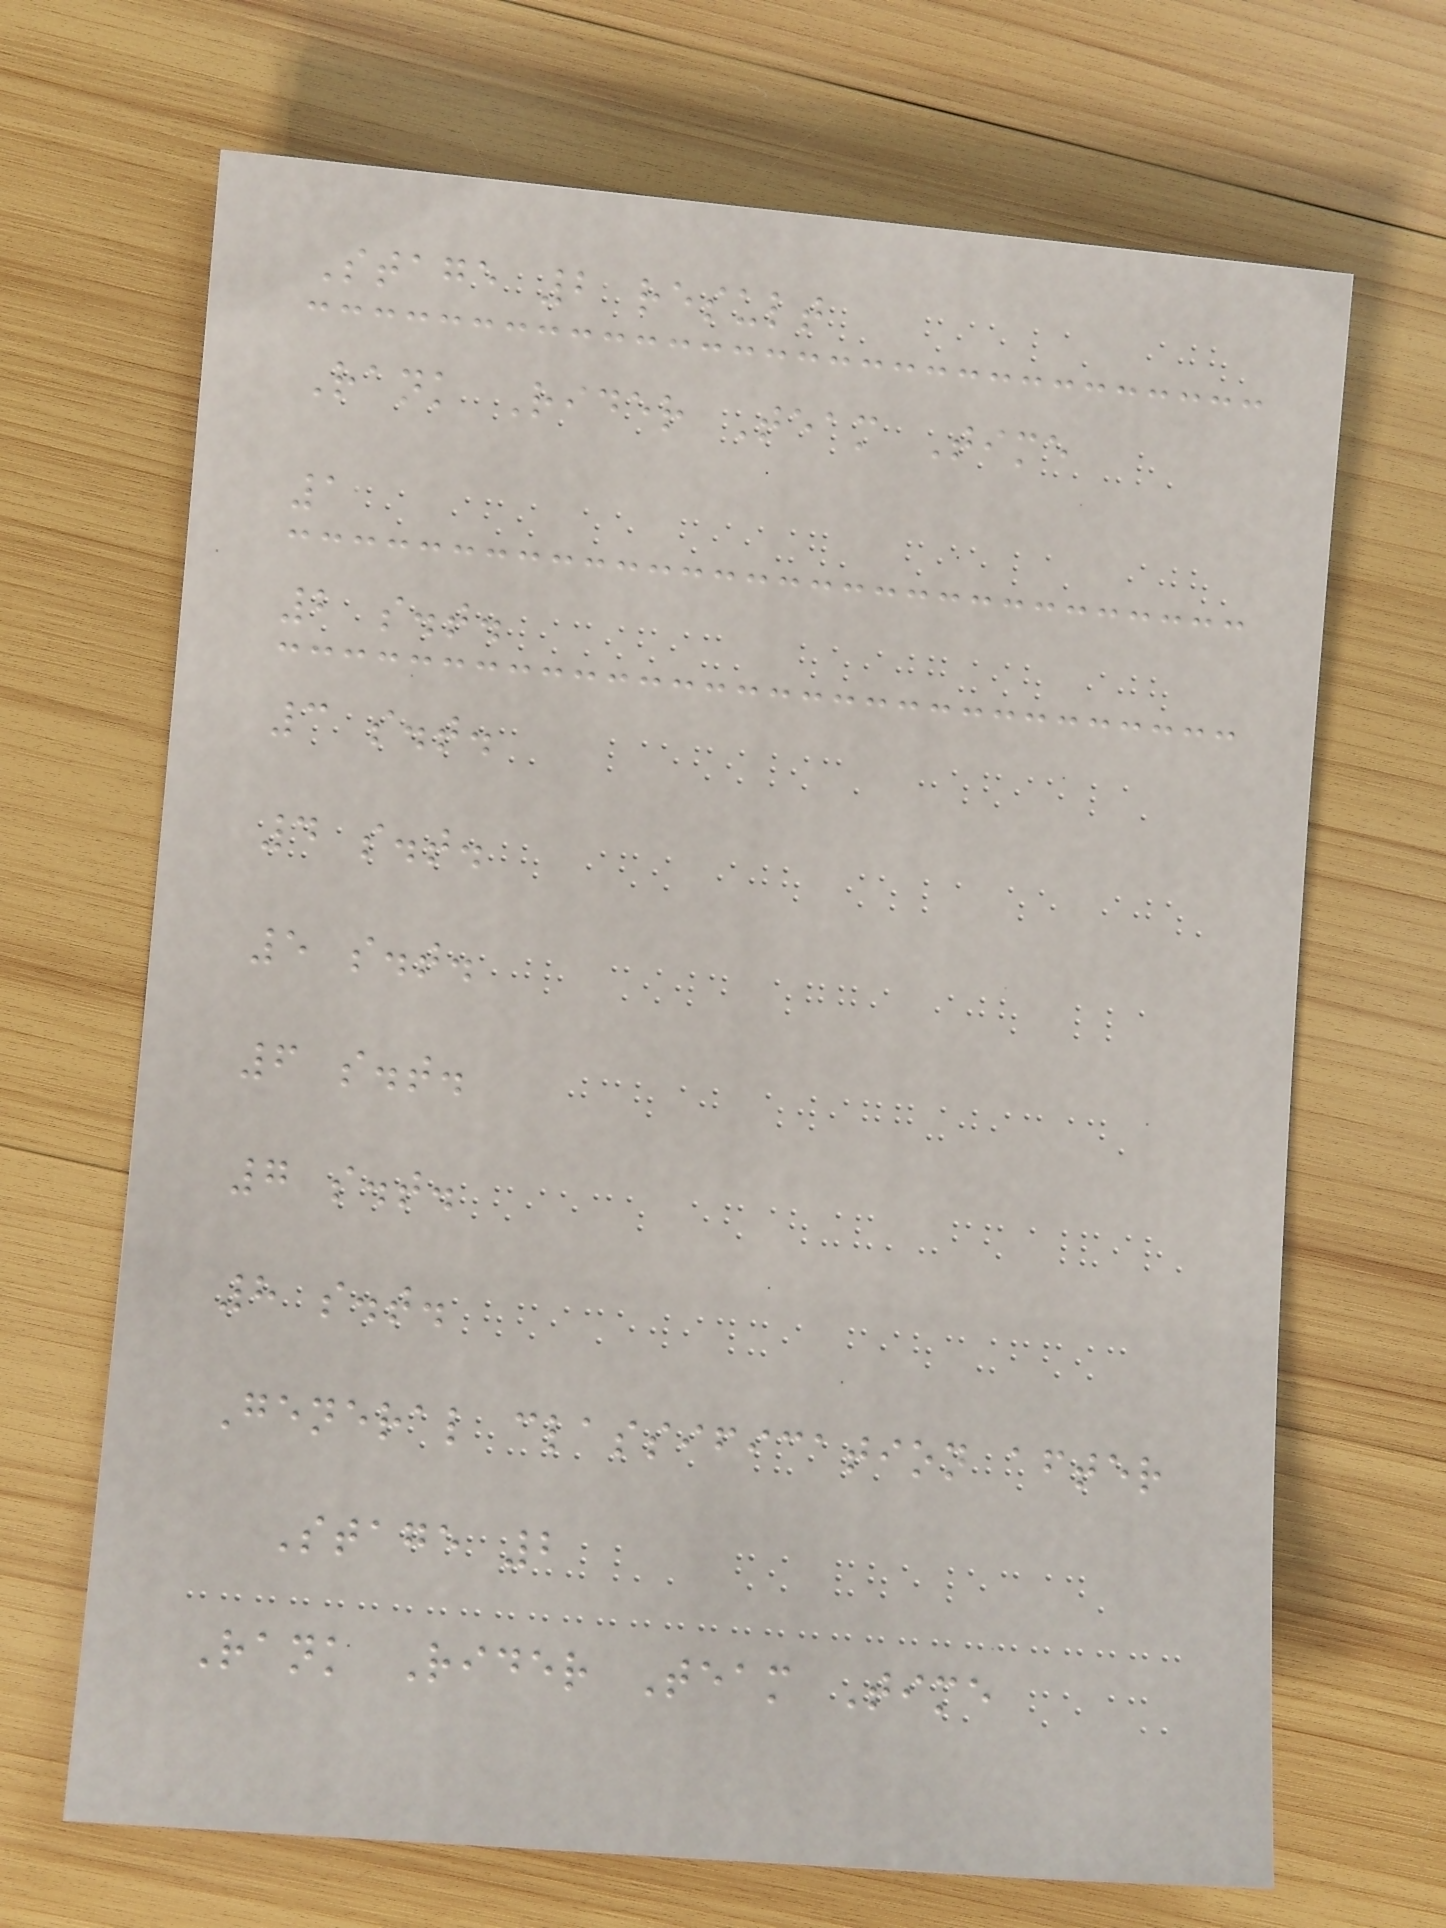Stage 2 result
Rank Rider Team Time
1
2 s.t.
3 s.t.
4 s.t.
5 s.t.
6 s.t.
7 s.t.
8 s.t.
General classification after
Stage 2
Rank Rider Team Time
